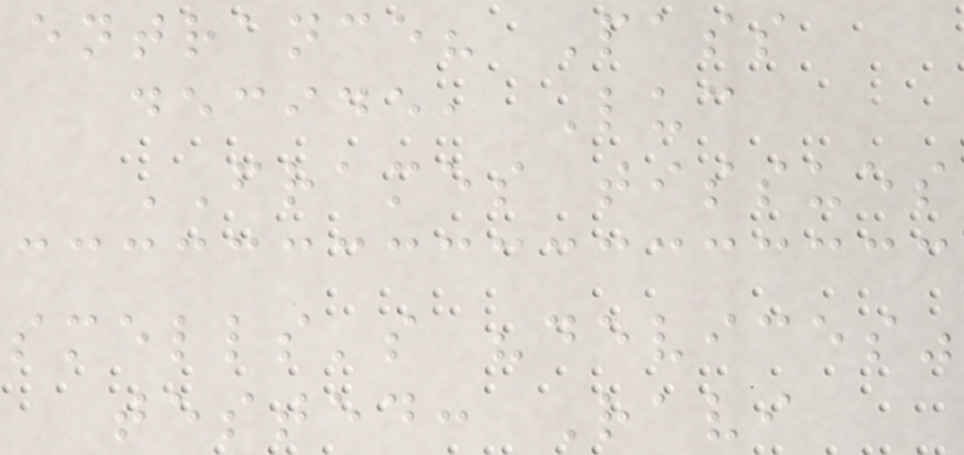entrance? Pass
decide, Luc
FRAMES tissues
smells's "devices"
tested: Ravi
